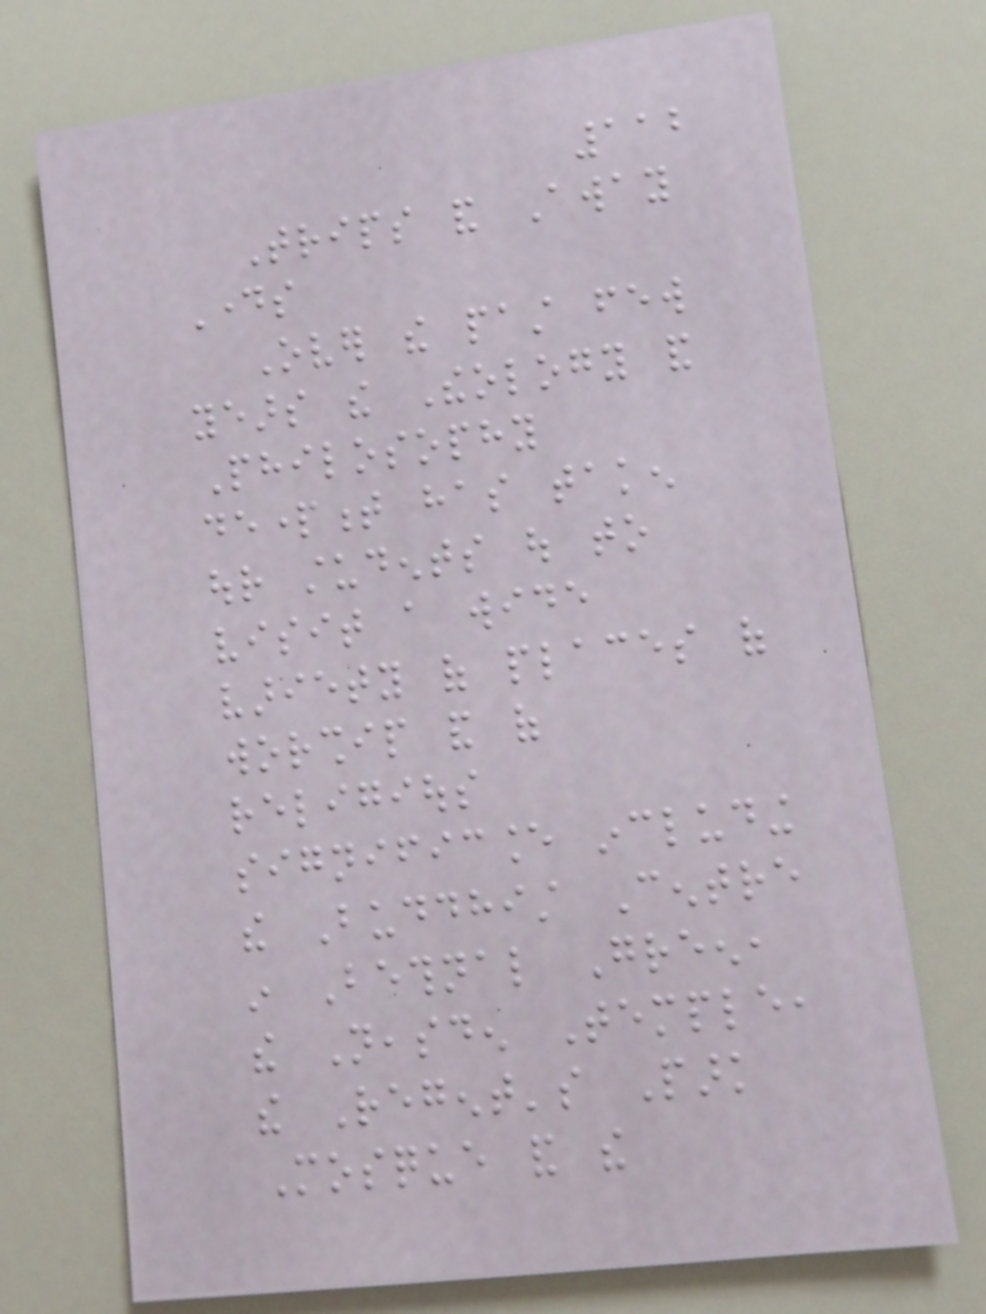112
Trips and Away
Days
Over the past few
years the Theology and
Philosophy
department has taken
our students out to
visit a wide
variety of places of
worship and of
religious
significance including
the Buddhist Centre
in Bethnal Green,
the Neasden Temple,
the Regent's Park
Mosque and the
